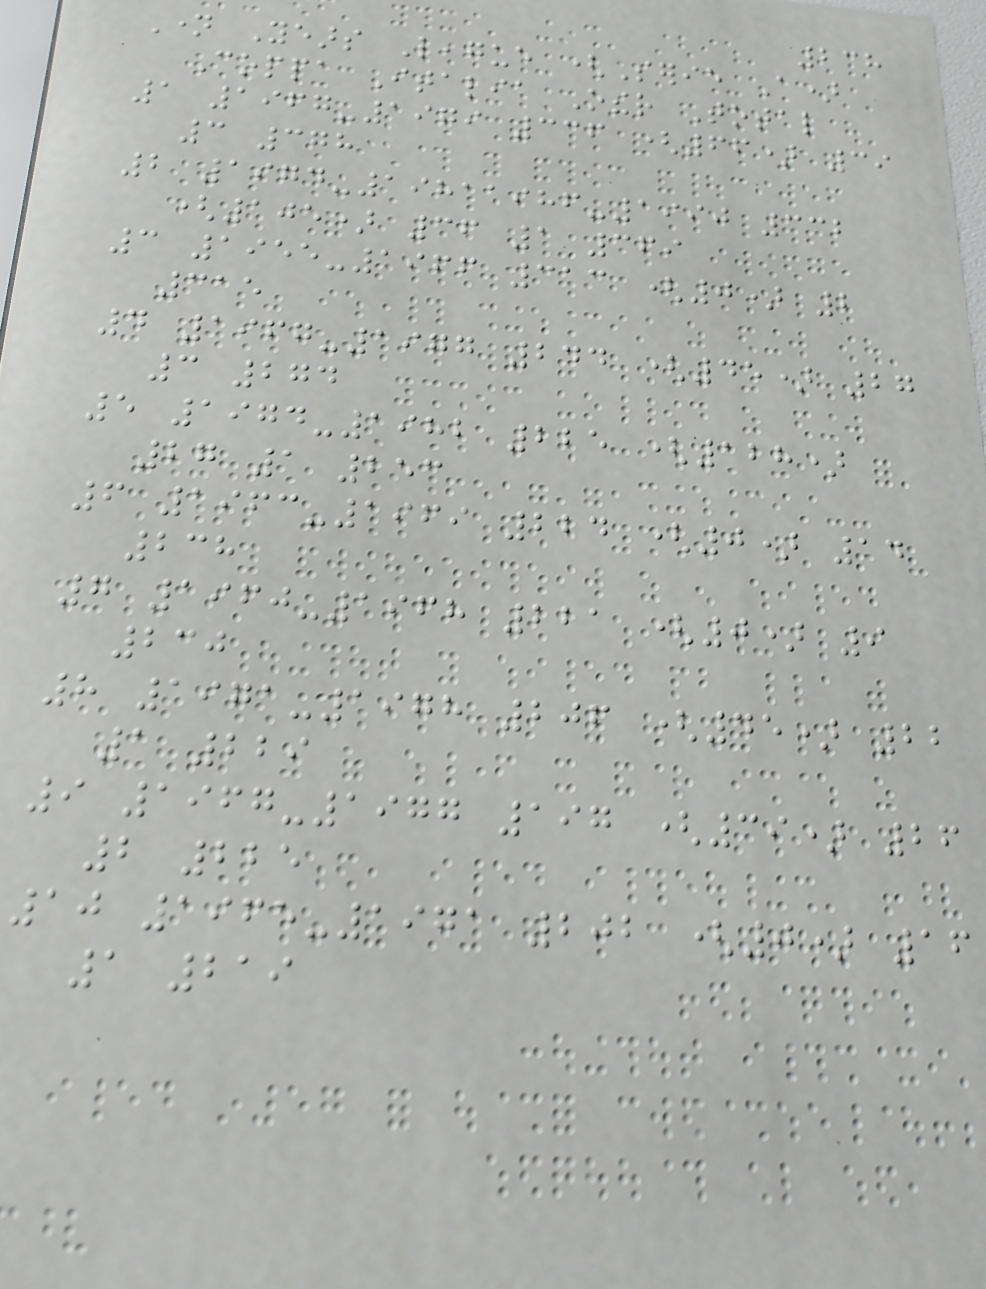238
Name Years League (Serie A)
Coppa Italia Other Total
1 1967-1979 336 (66) 39
3 378
2 1974-19811986-1990 332
(105) 36 1 369
3 1955-1966 313 (0) 2
315
4 1967-1977 244 (45) 27
3 274
5 1974-1982 225 (128)
27 1 253
6 1963-1969 224 (0) 14
238
7 1960-1968 221 (0) 9
230
8 1971-1978 206 (45) 22
1 229
9 1967-1977 197 (39) 26
2 225
10 1965-1971 202 (0) 16
1 219
